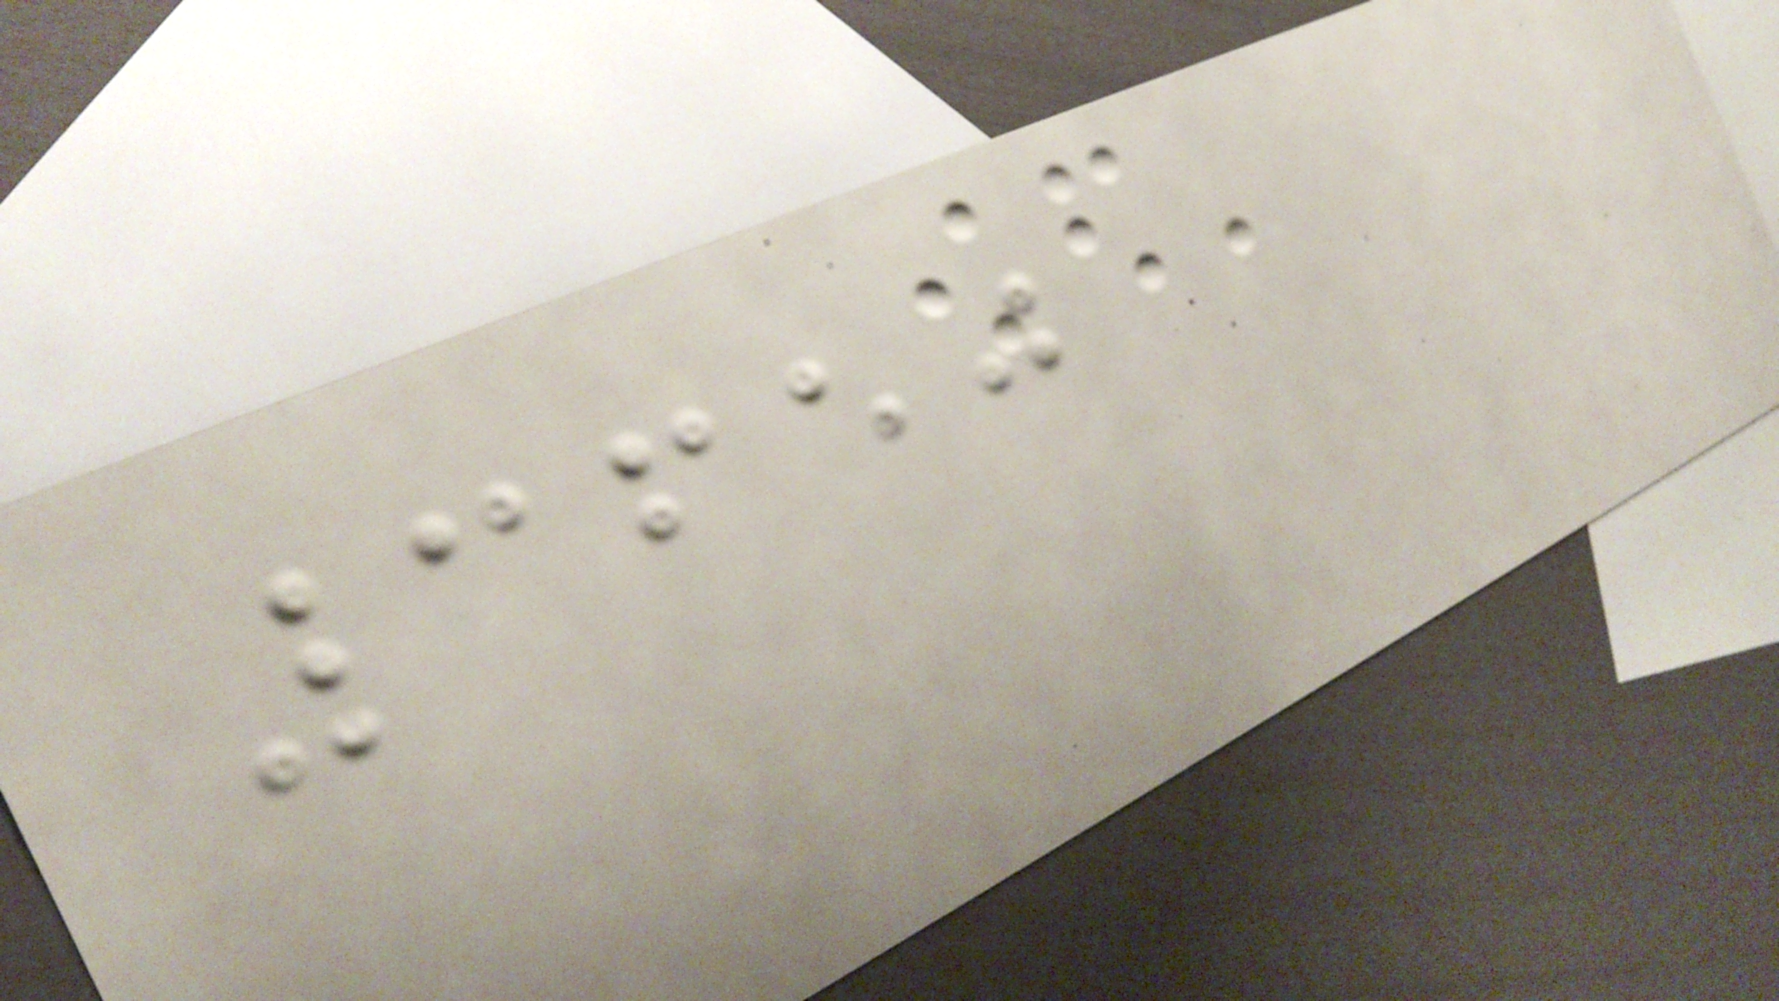3650
